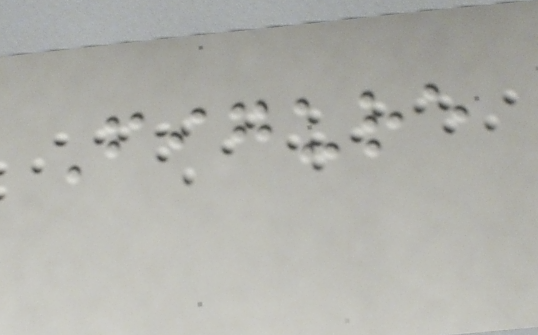Figure
